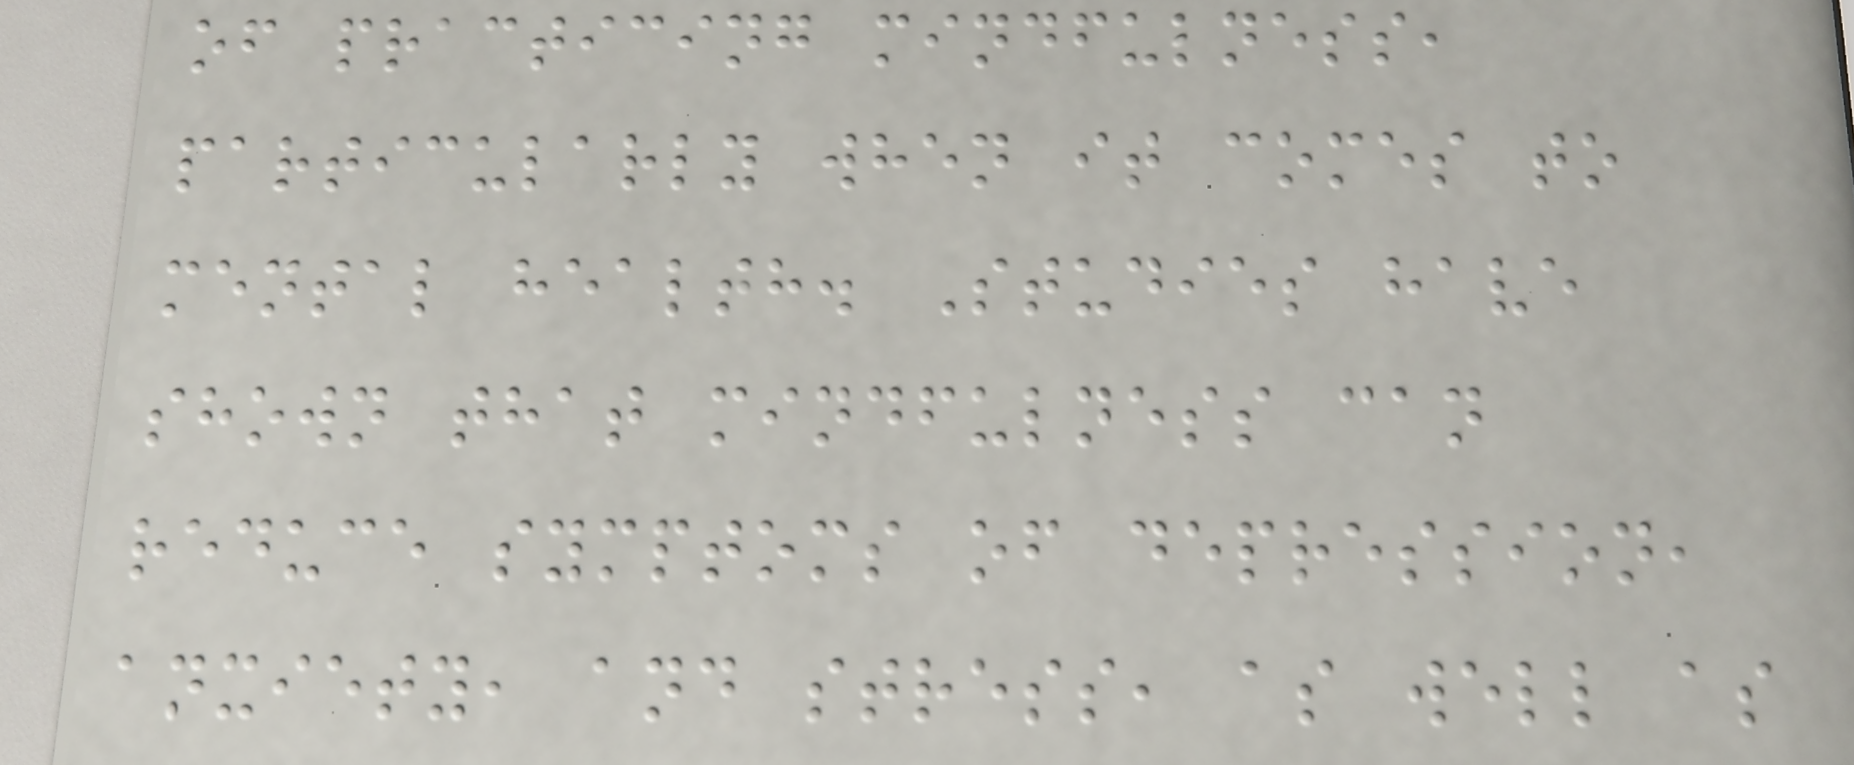of practicing mindfulness,
particularly when it comes to
mental health. Studies have
shown that mindfulness can
reduce symptoms of depression,
anxiety, and stress, as well as
